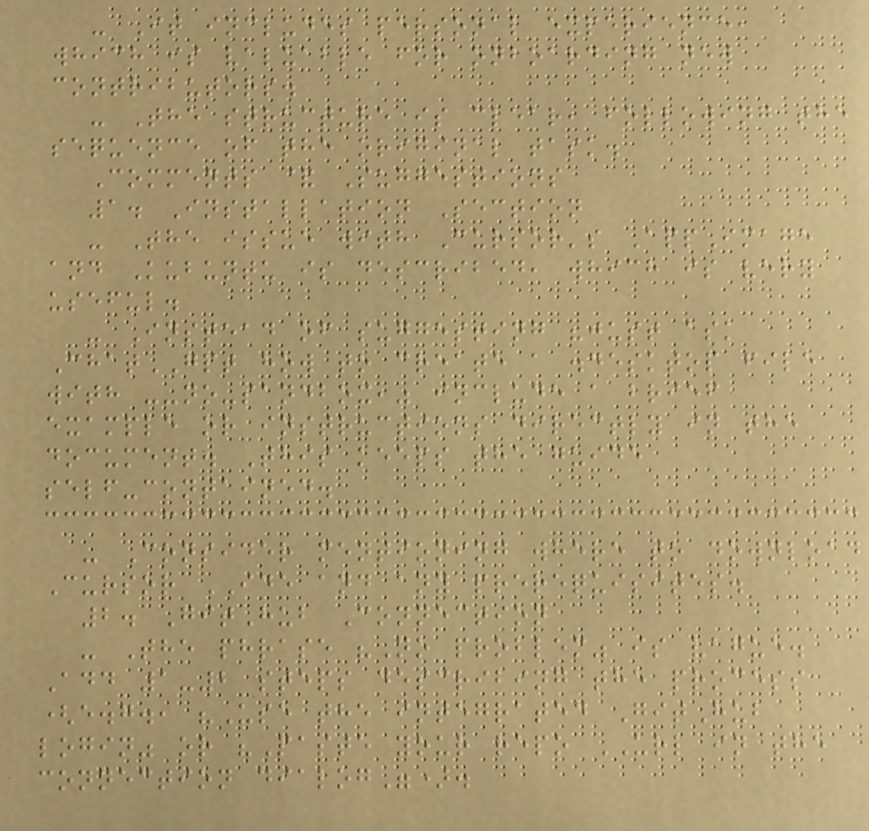- It includes personal experience,
which is valuable for onboarding new
contributors.
- The structure is clear, following the
sequence of the original task.
Comments & Suggestions
1. Installation Section
- The issue with Cursor's AppImage
and Kubuntu is described, which is very
useful.
- Instead of suggesting "just ask
ChatGPT how to create a .desktop file
with --no-sandbox," include a brief
example or instructions directly in the
document. This keeps the guide
self-contained.
- Consider mentioning where to download
Cursor IDE and any prerequisites.
2. GitHub Connection
- The phrase "No problem" is vague.
Add 1-2 steps describing the process
(e.g., "Use the integrated GitHub
login" or "Paste your repo URL in the
connection dialog").
